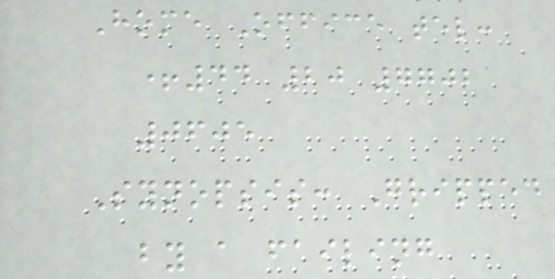Home Office tel:
+44 20 7702
0605
Synopsis: Gripped
by a failing
